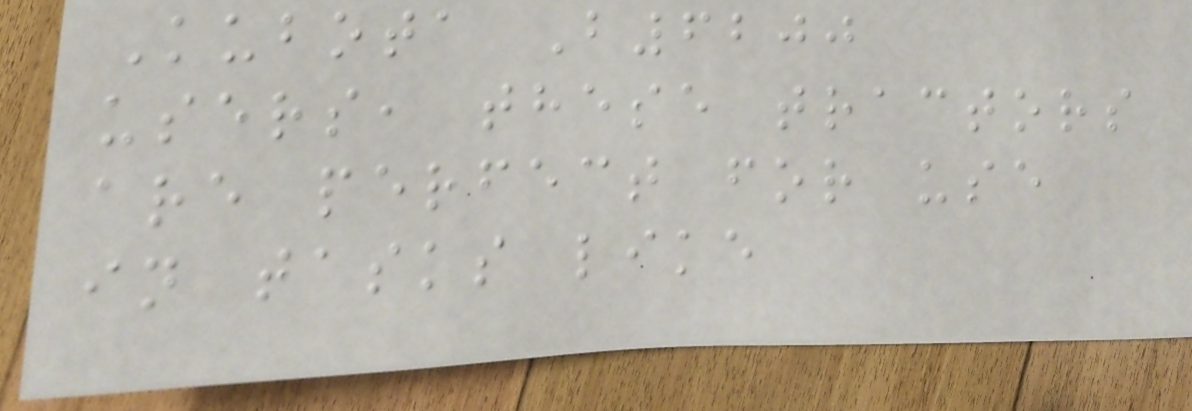Kubota B6200
users, these tractors
are perfect for use
in tasks like
